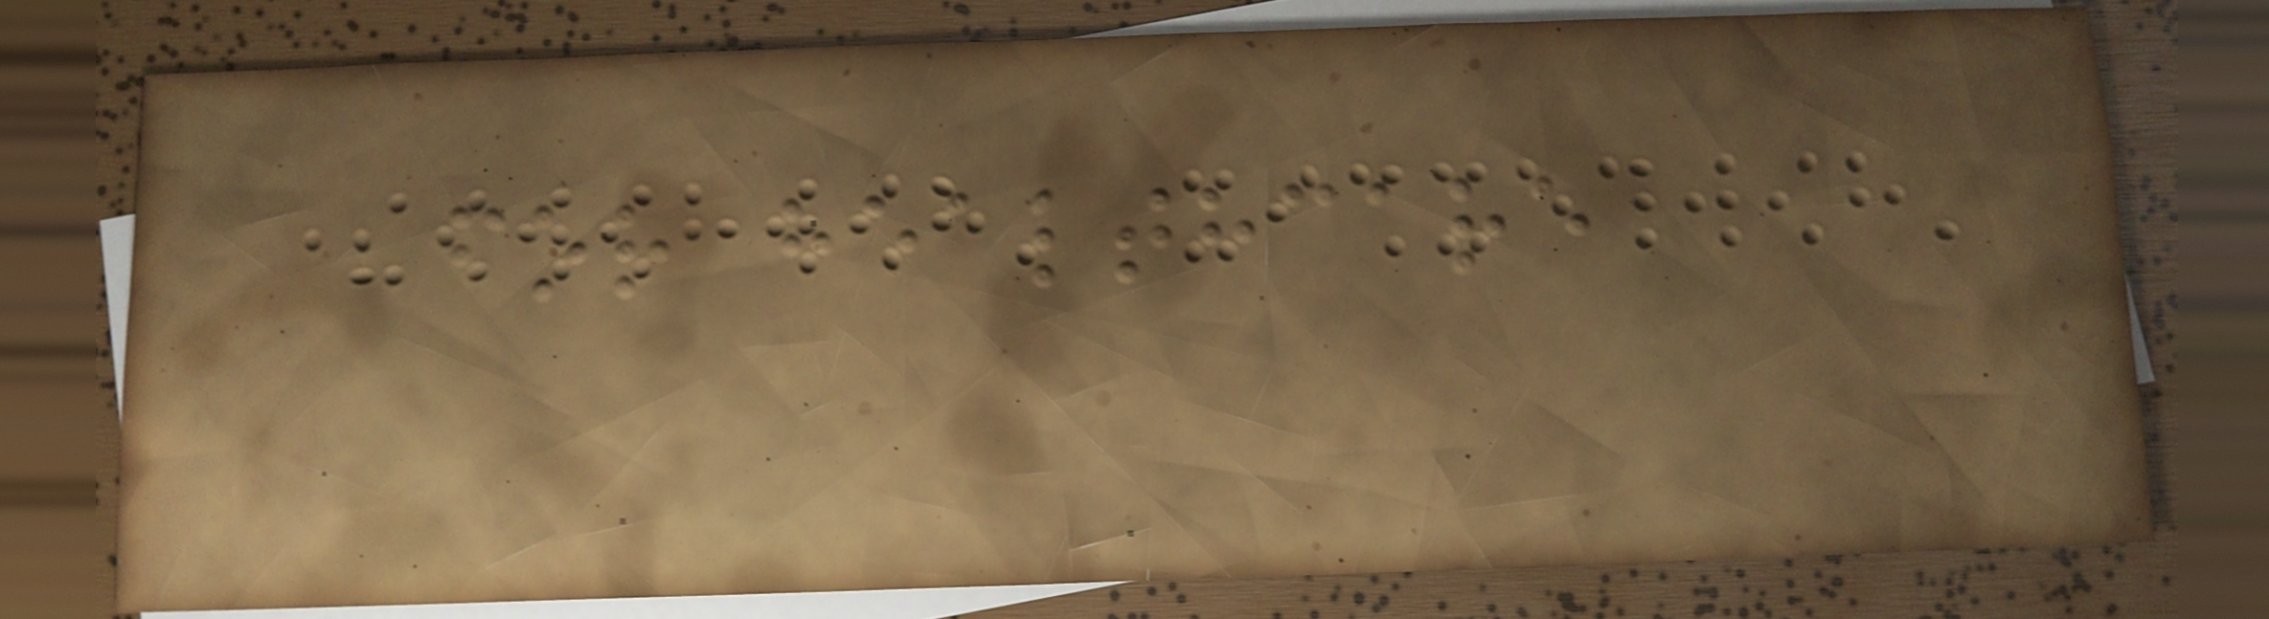for healthcare
